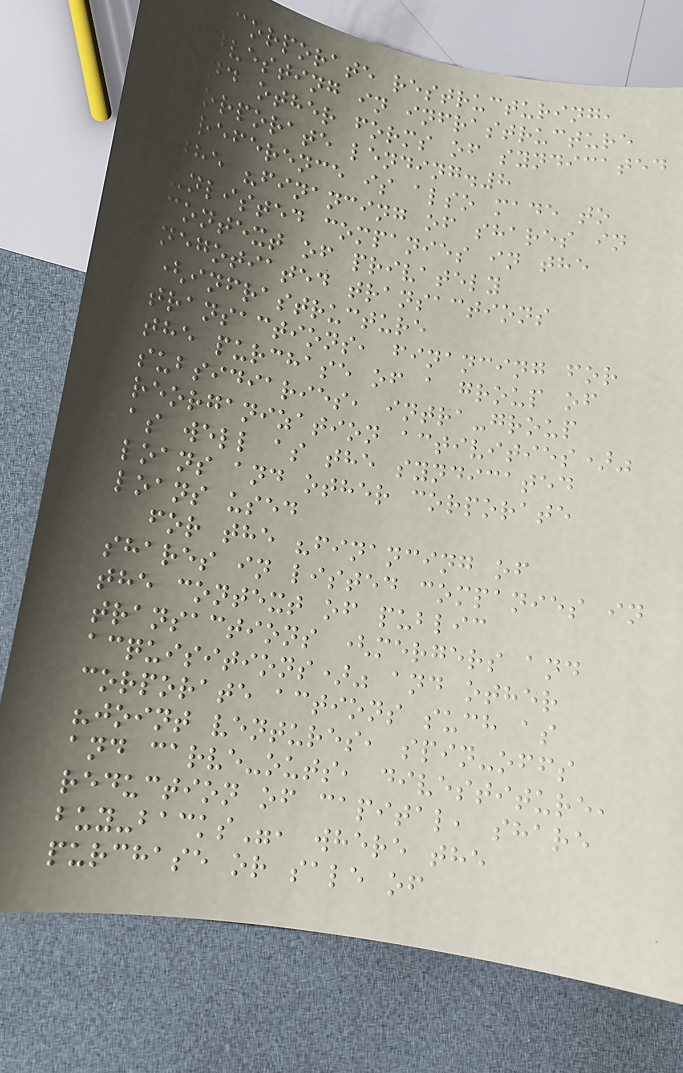corporate restructuring,
investing in infrastructure
and other forms of syndicated
corporate lending.8
Reference is also made to
the "financing of shares in
unlisted companies in the
context of privately
negotiated transactions
(infrastructure
transactions, financing for
the purchase of a group of
subsidiaries, intra-group
reorganization activities)"
as well as the syndicated
loans and other corporate
loans used
for the "financing of
shares in listed companies in
the context of public
transactions (mergers and
acquisitions)" and other
corporate actions such as
"joint ventures, spin-offs
and carve-outs, divestiture,
reduction of capital, share
buy-backs", where the
purchase or sale of
